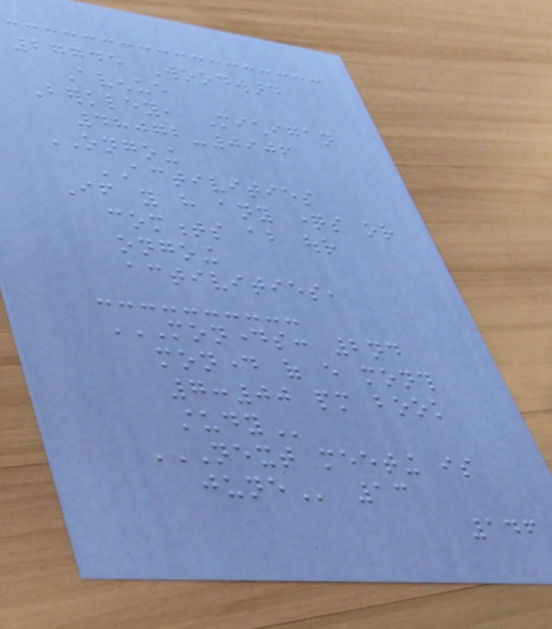27745 Woodward
Avenue
Berkley, Michigan
48072-0906
ONGOING
ACTIVITIES
If you have any questions or
comments about our
ongoing
activities,
MONDAYS: 2ND
MONDAY OF EVERY MONTH
7:00 PM BOOK
STUDY
NEXT MEETING IS
JUNE 13
146
